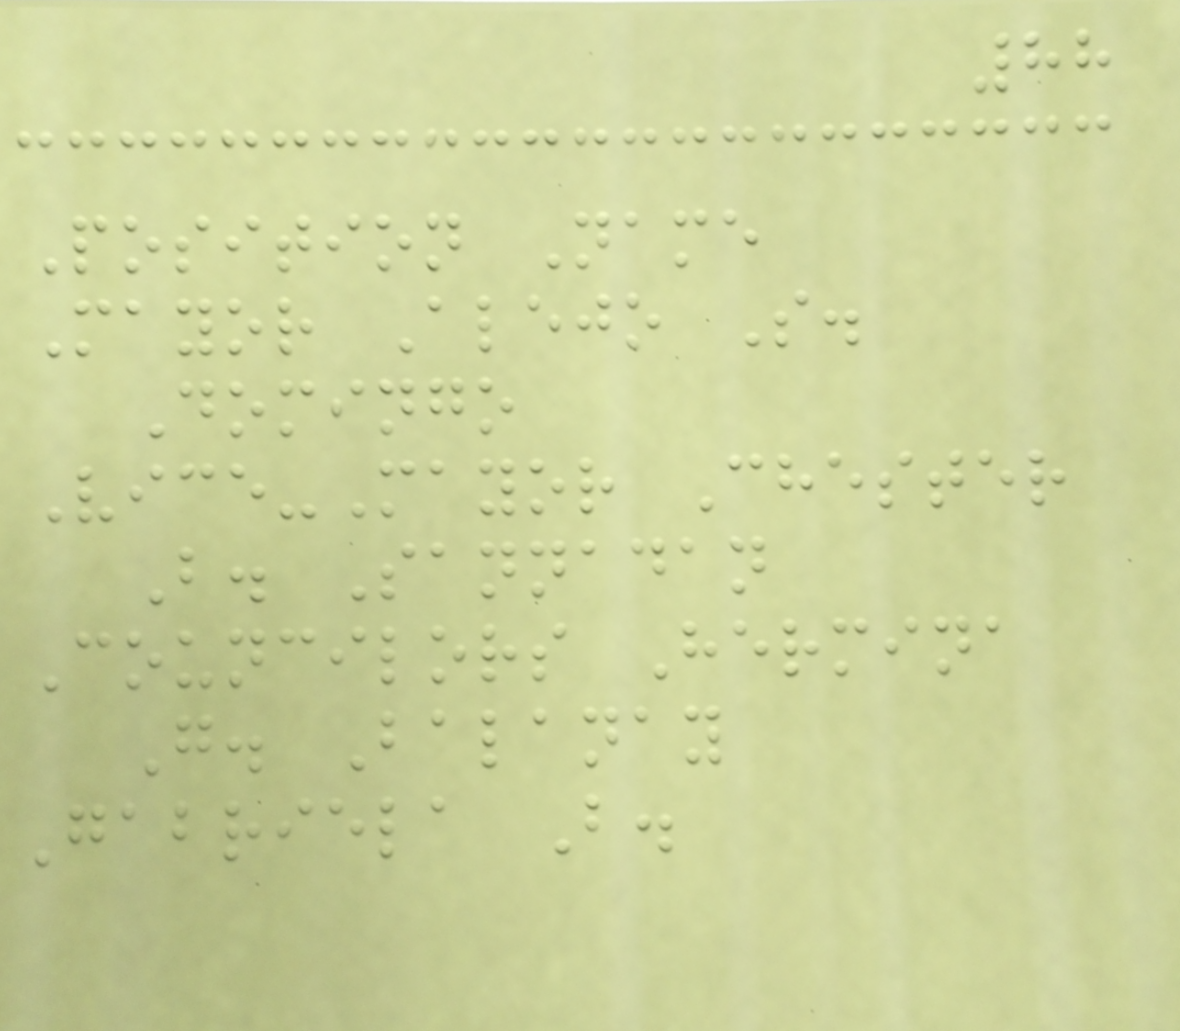88
Position Name
Mayor Alejo S.
Domingo
Vice-Mayor Chester
B. Sannadan
Councilors Hermina
G. Balanay
Gabriela B.
